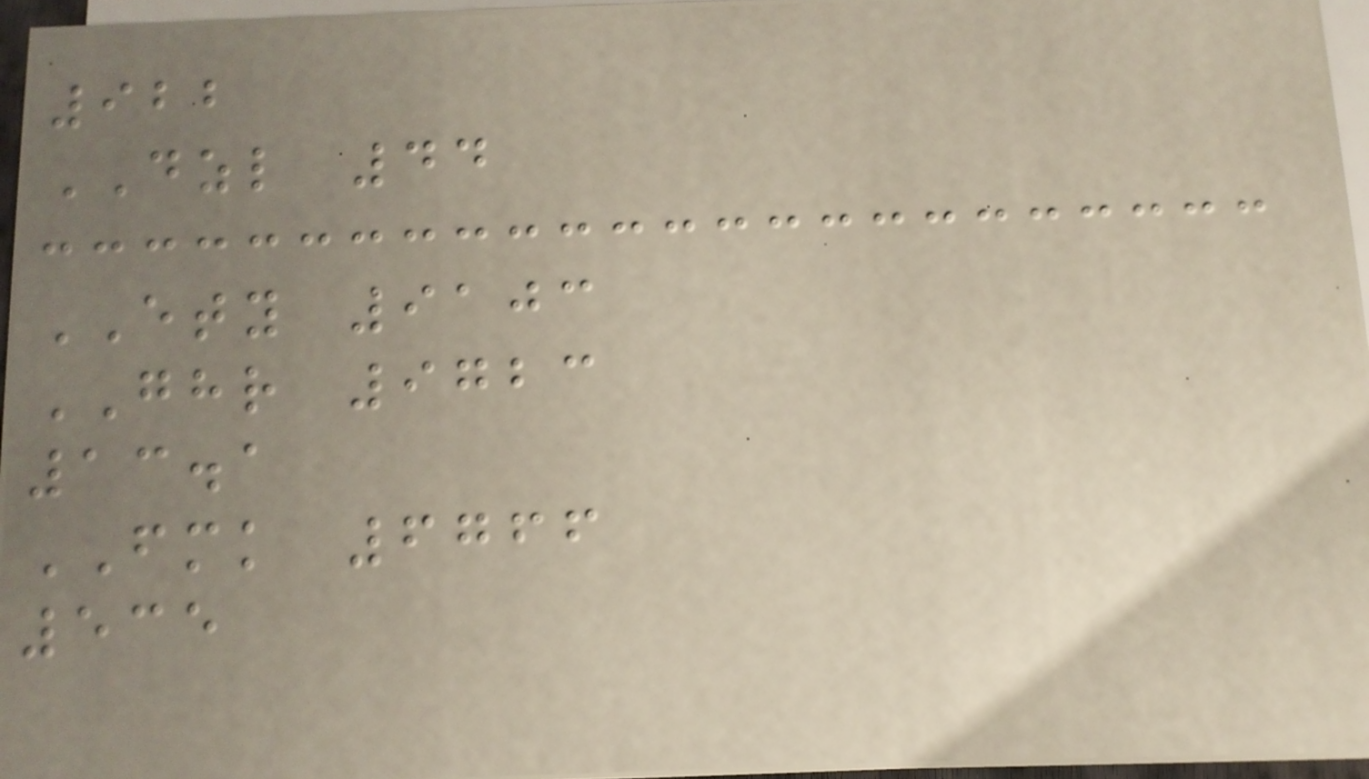922
DZL 44
ETY 9103
GHR 9723
13.1
FMK 6766
535
